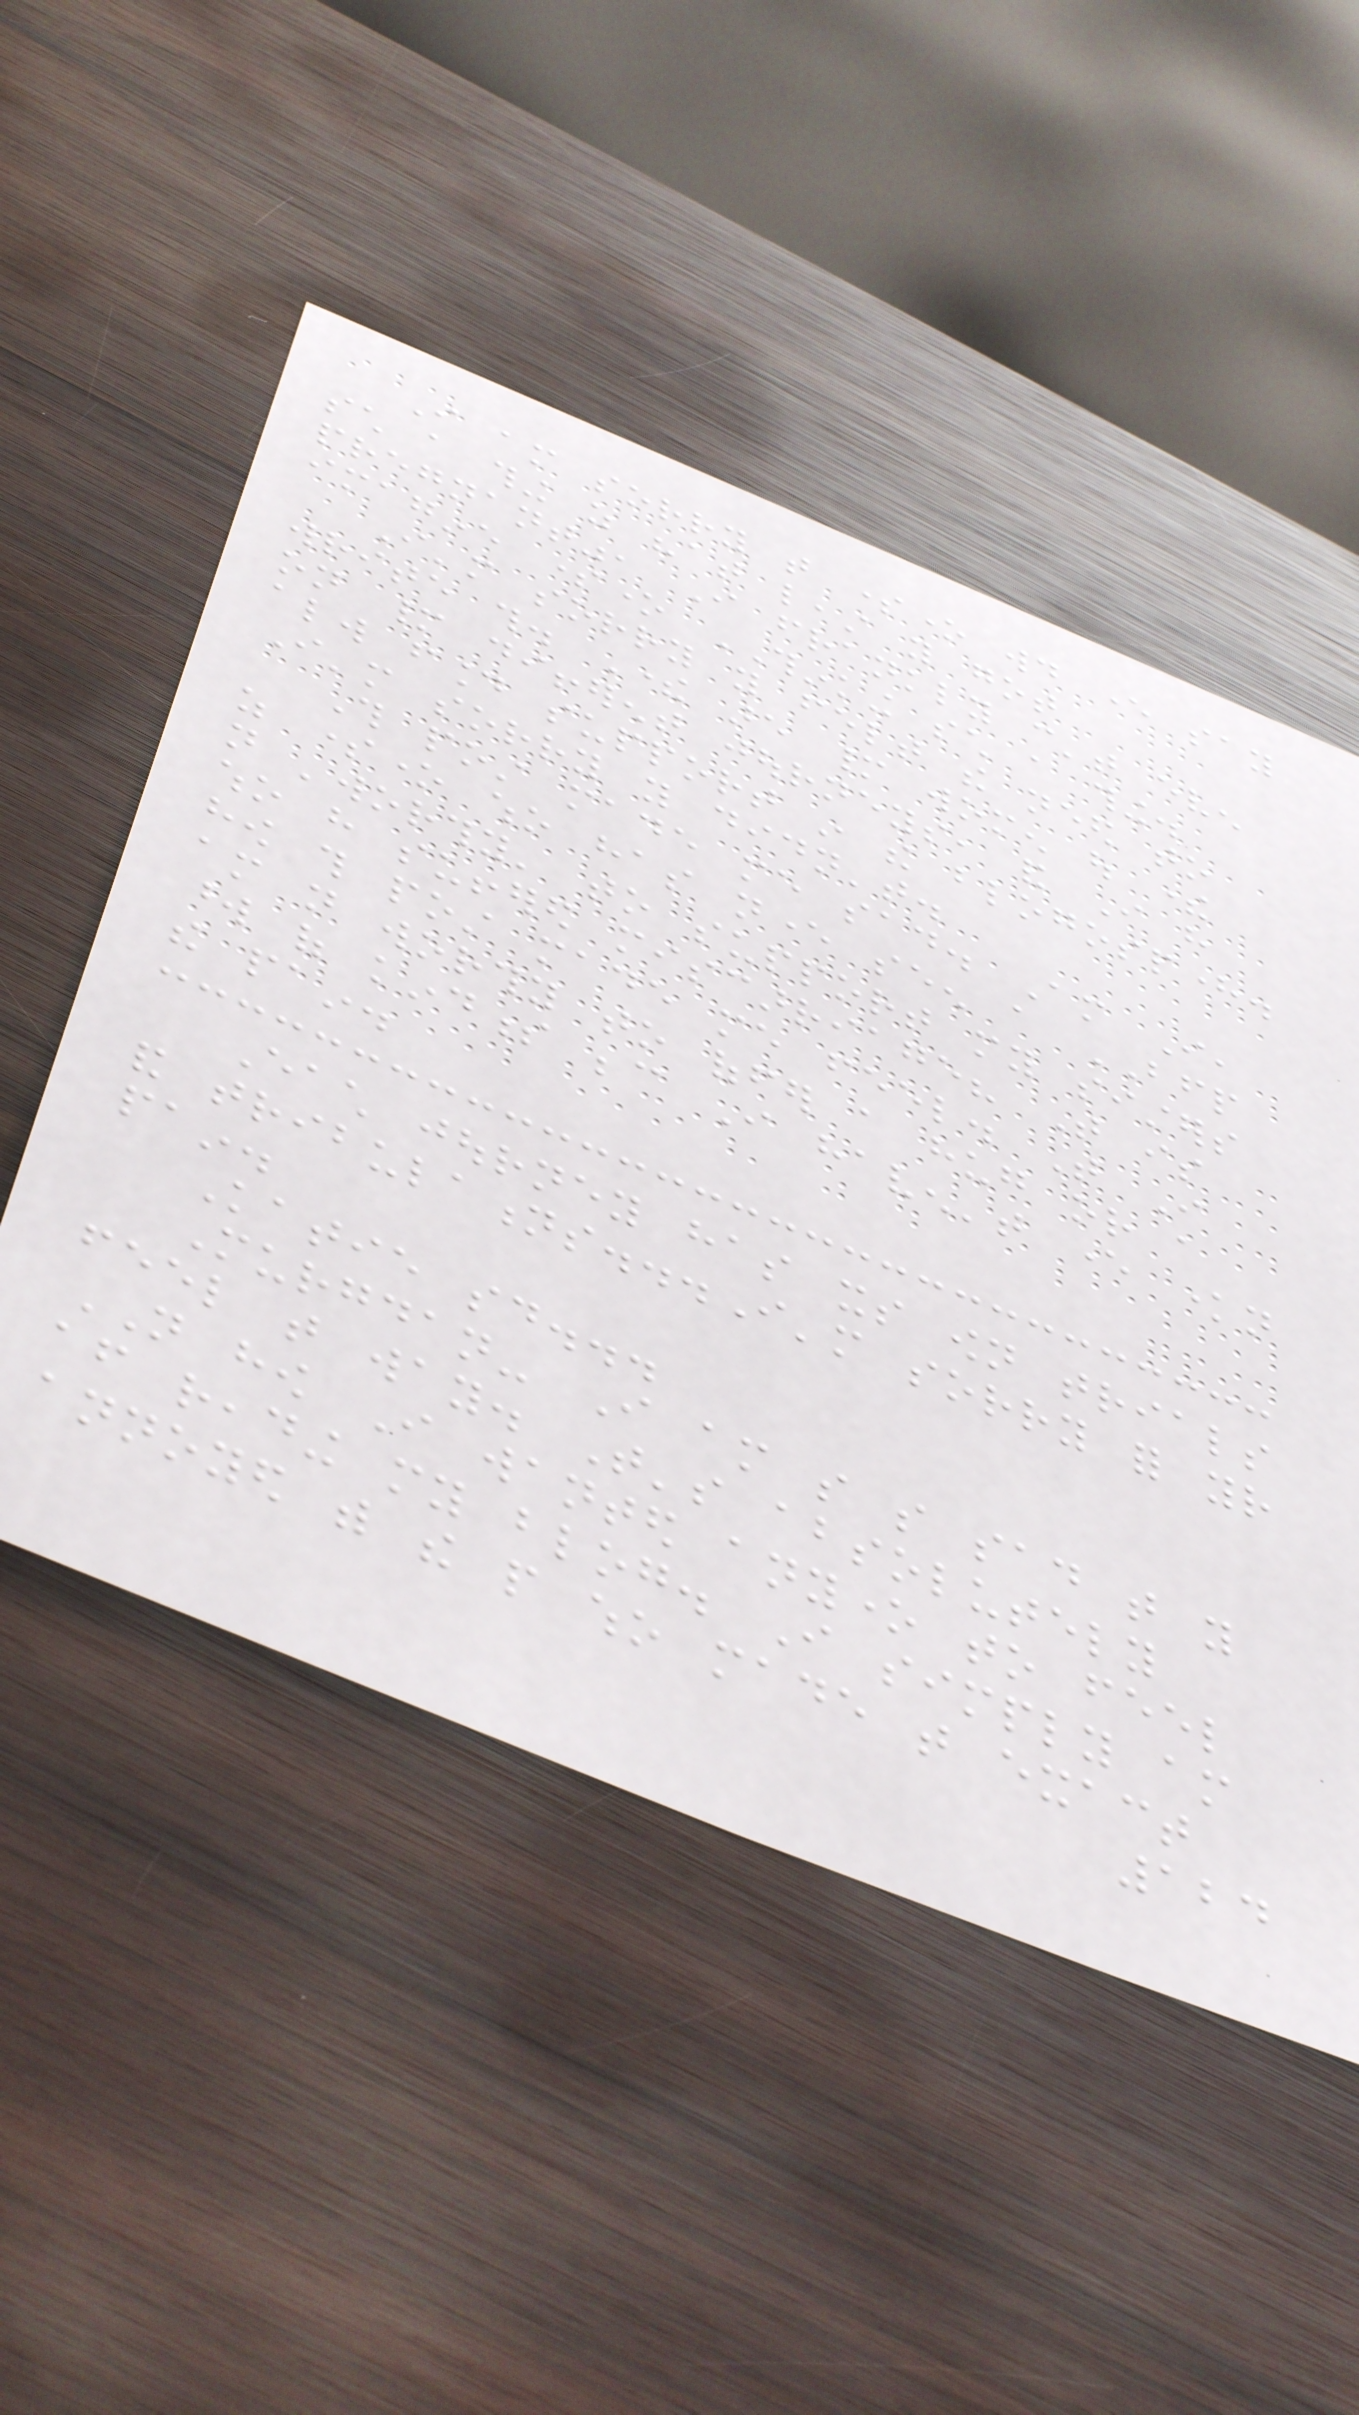I am sorry that someone would ever say
such a thing as "at least you got
pregnant", I frankly can't even
imagine someone THINKING such a thing.
I'm sorry you felt the need to
write this. There are many women out there
on many different journeys, and I have
always found support in the blogosphere.
I'm sorry you didn't.
This post made me sad. Am I,
as someone who has never seen a BFP
not 'worthy' to support my sisters
who have suffered miscarriage? That is
how this post made me feel. That I
am not worthy to offer a hug or a
word of kindness because I haven't ever known
the pain.
Each journey has its own trials
and tribulations...I'm sorry for your
pain.
Katie said...
Murgdan- I am so so sad that you
feel that way. That's absolutely
NOT how I wanted anyone to feel
after reading my blog. I simply am
annoyed with the people who made that exact
124
